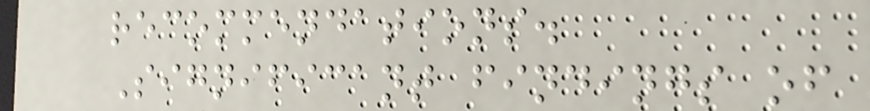recommendations.
Significant findings of
